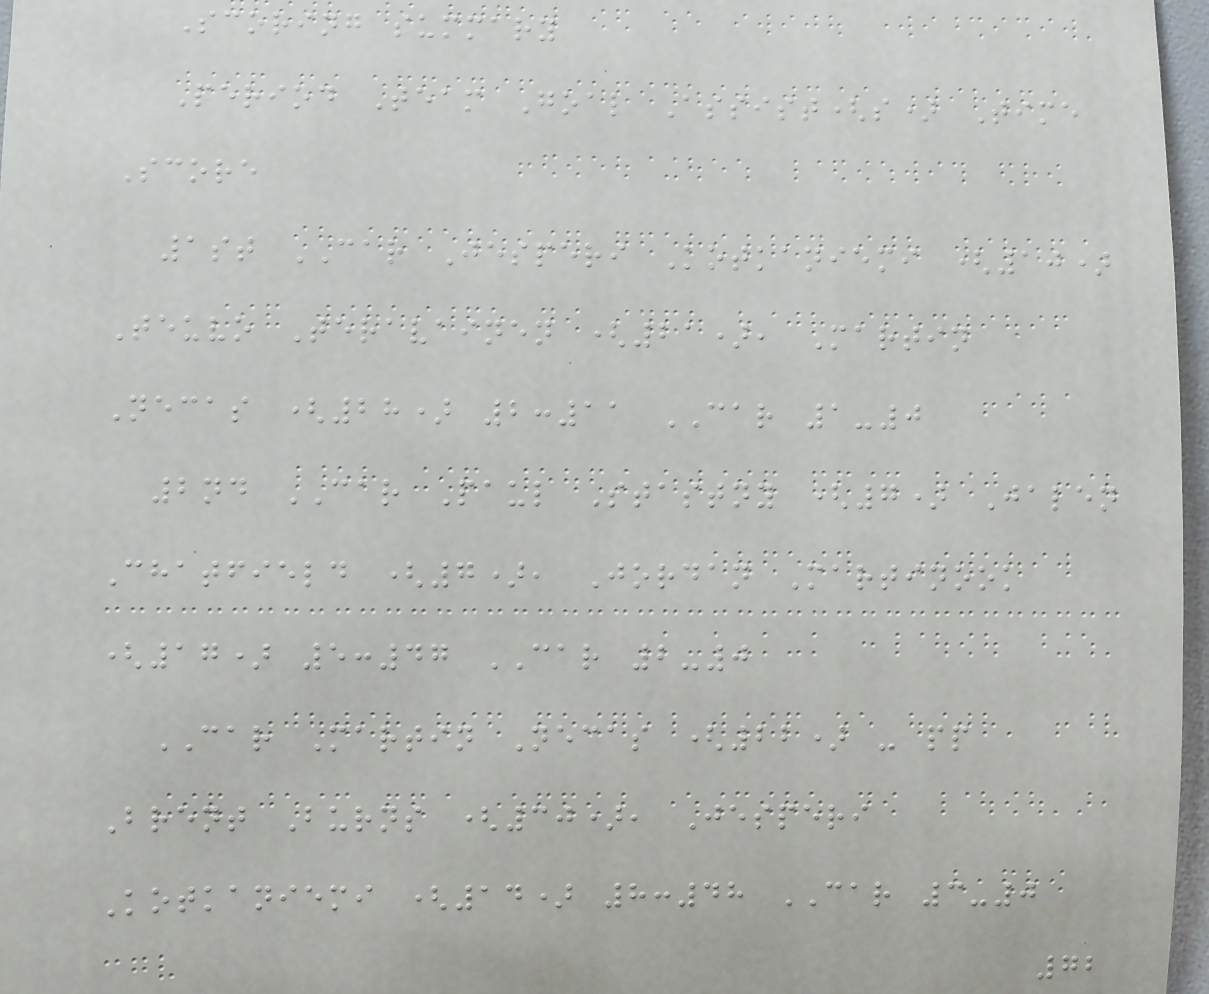Scoring summary
Period Team Goal Assist(s) Time
Score
1st CAR Jesperi Kotkaniemi (10)
Teuvo Teravainen (21), Martin
Necas (28) 2:11 CAR 1-0
2nd CAR Paul Stastny (7) Jalen
Chatfield (7), Jordan Martinook
(17) 5:47 CAR 2-0
CAR Martin Necas (22) - pp
Brent Burns (30), Jesperi
Kotkaniemi (14) 8:48 CAR 3-0
72
